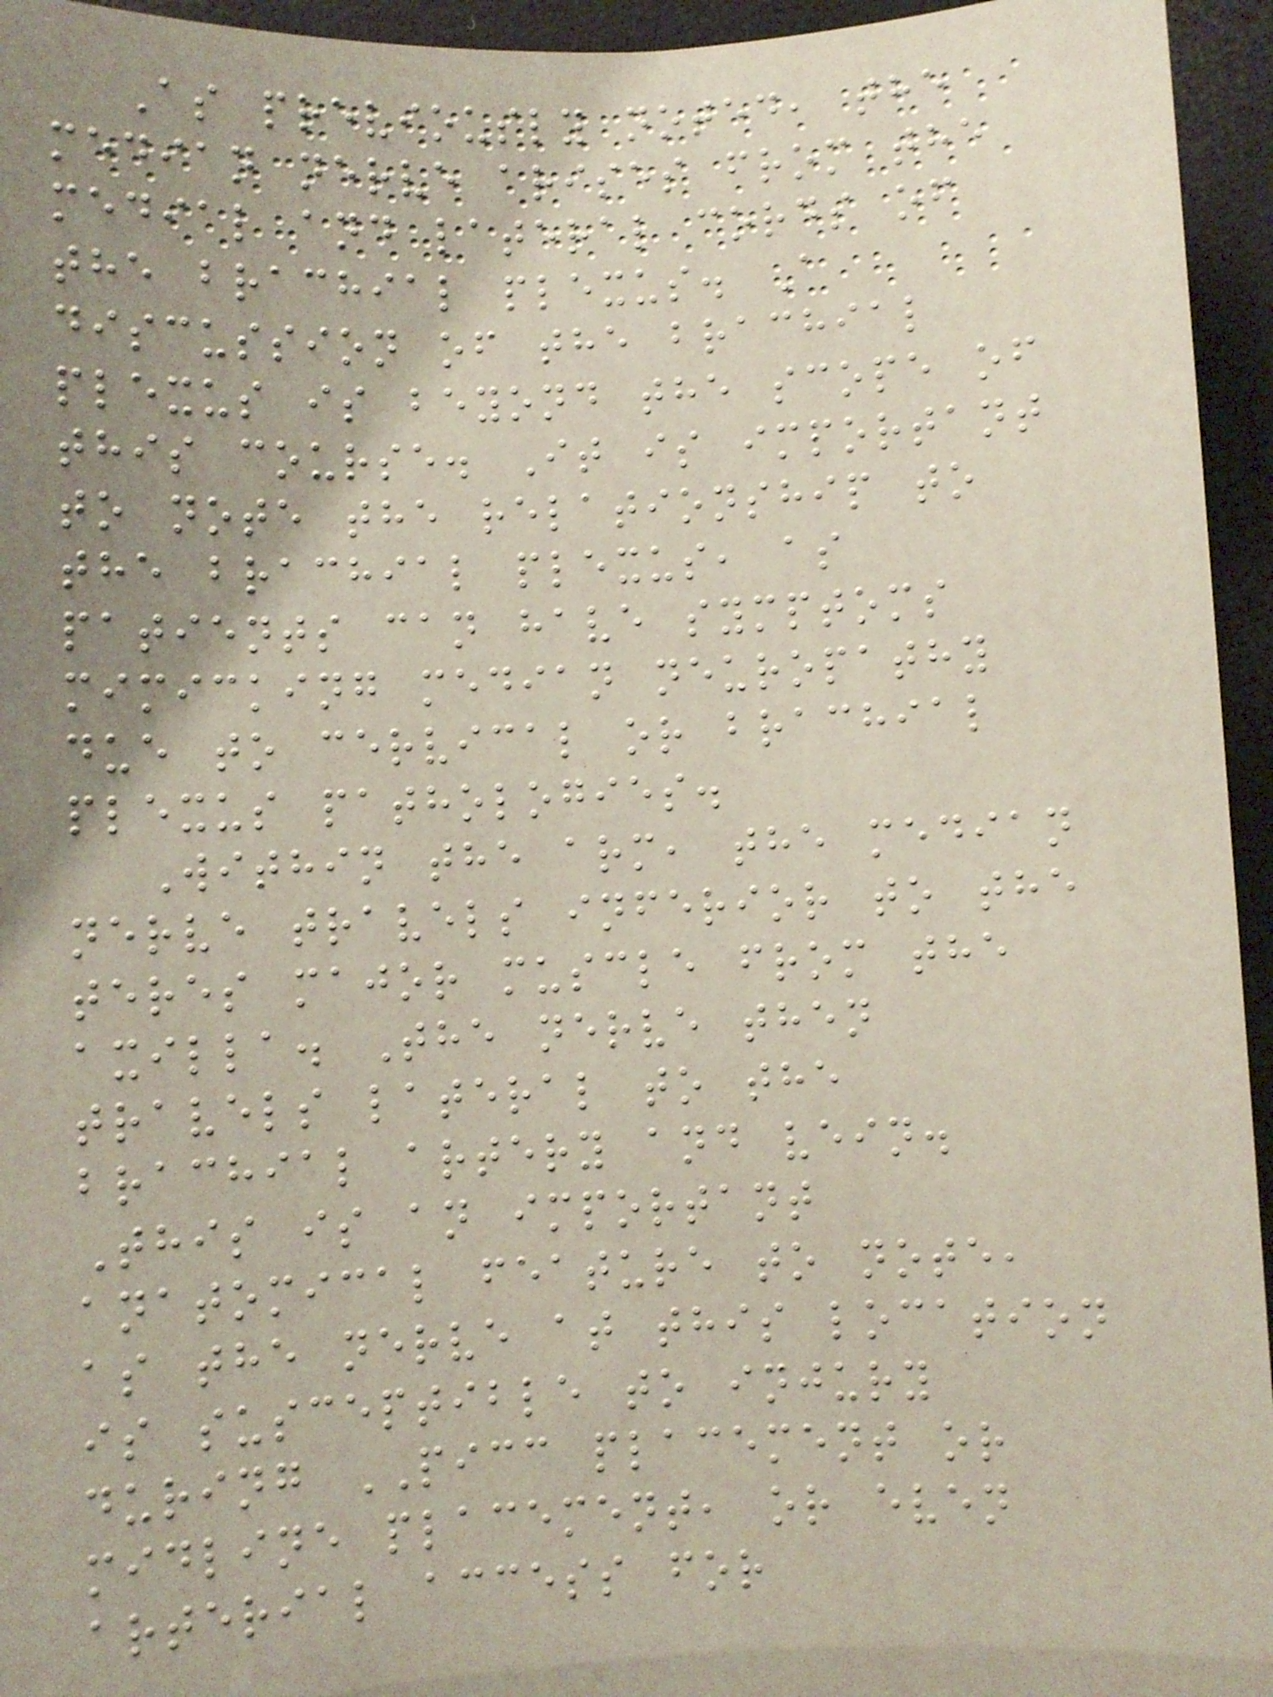As previously noted, the
median nerve arises from the
medial and lateral cords of
the brachial plexus. A
discussion of the brachial
plexus is beyond the scope of
this course. It is important
to note the relationship to
the brachial plexus, as
patients can have symptoms
mimicking median neuropathy
due to cervical or brachial
plexus pathologies.
Within the arm, the median
nerve travels inferior to the
teres major muscle from the
axilla. The nerve then
travels lateral to the
brachial artery and vein.
This is an important
anatomical feature to note,
as the nerve at this location
is susceptible to injury
during PICC placement or
midline placement, or even
arterial access for
